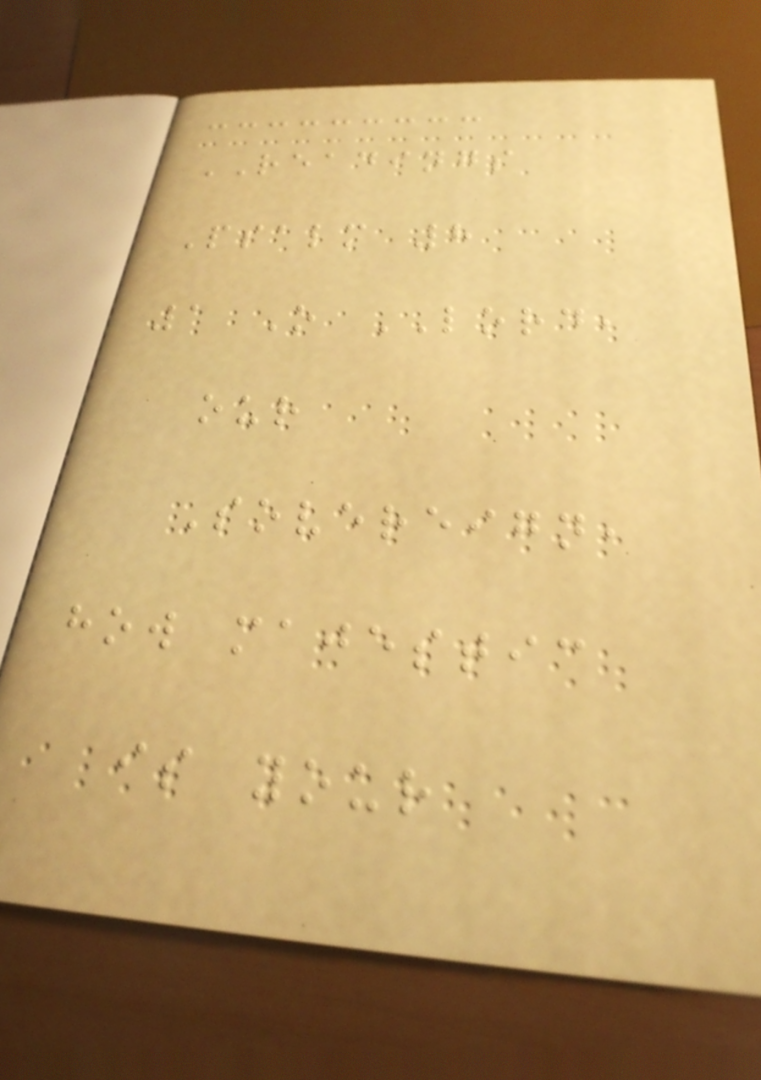READINGS
Psalm 8
1 O LORD,
our
Sovereign,
how majestic
is your
